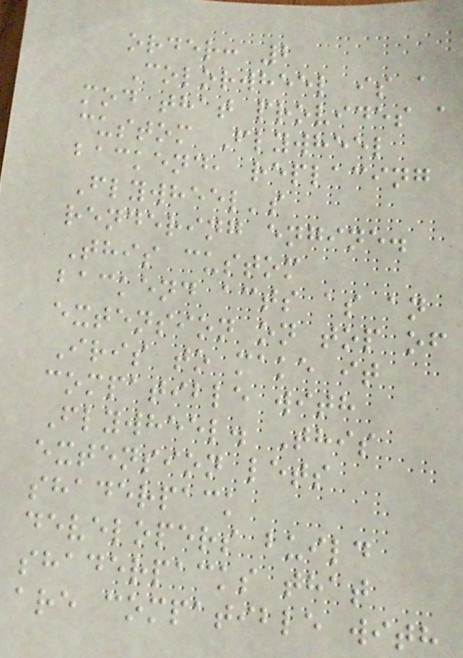order: 2
Colorwheel is a
mod that provides a
custom Flywheel
backend, replacing
Flywheel's
rendering engine.
This custom
backend acts as an
extension on top of
Iris to make it
compatible with
Flywheel. This
extension lets
shaderpack
developers build
shaderpacks that
are compatible with
